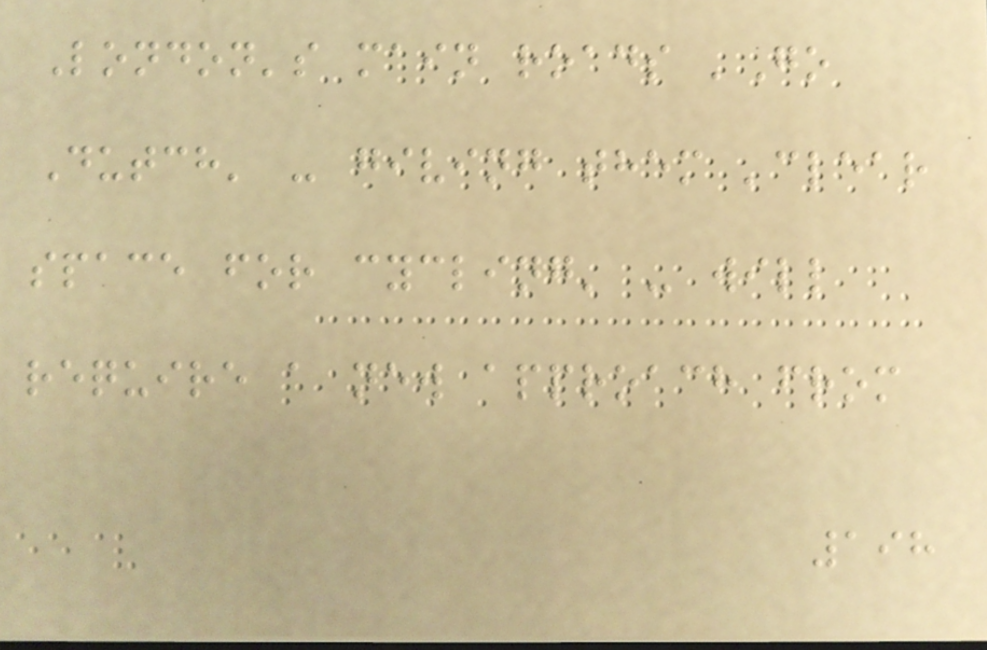London's main roads 'Go
Dutch' - giving them 'clear
space for cycling' - will
require a new approach from
198
